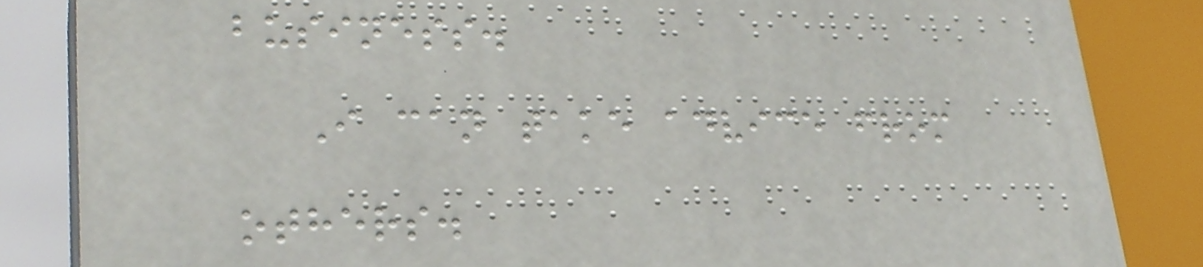business.
I can take advice from
others.
